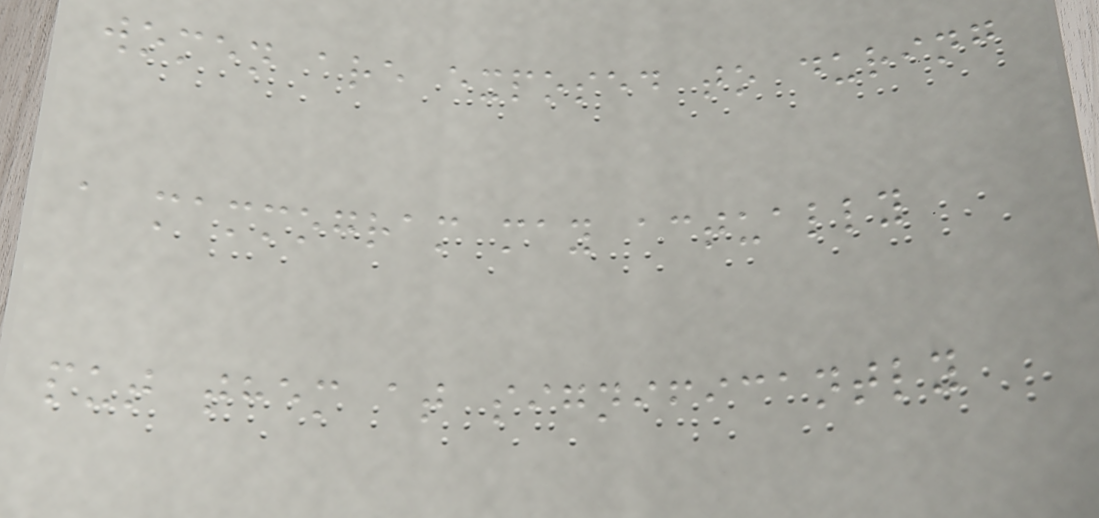women are exposed to during
a mammogram may actually
put them at significantly
